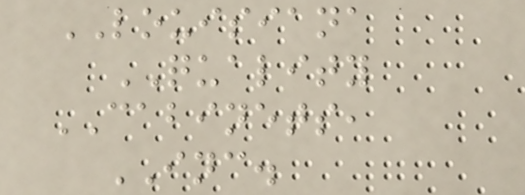LOUISIANA
QUALITY
CABINETS,
INC.
